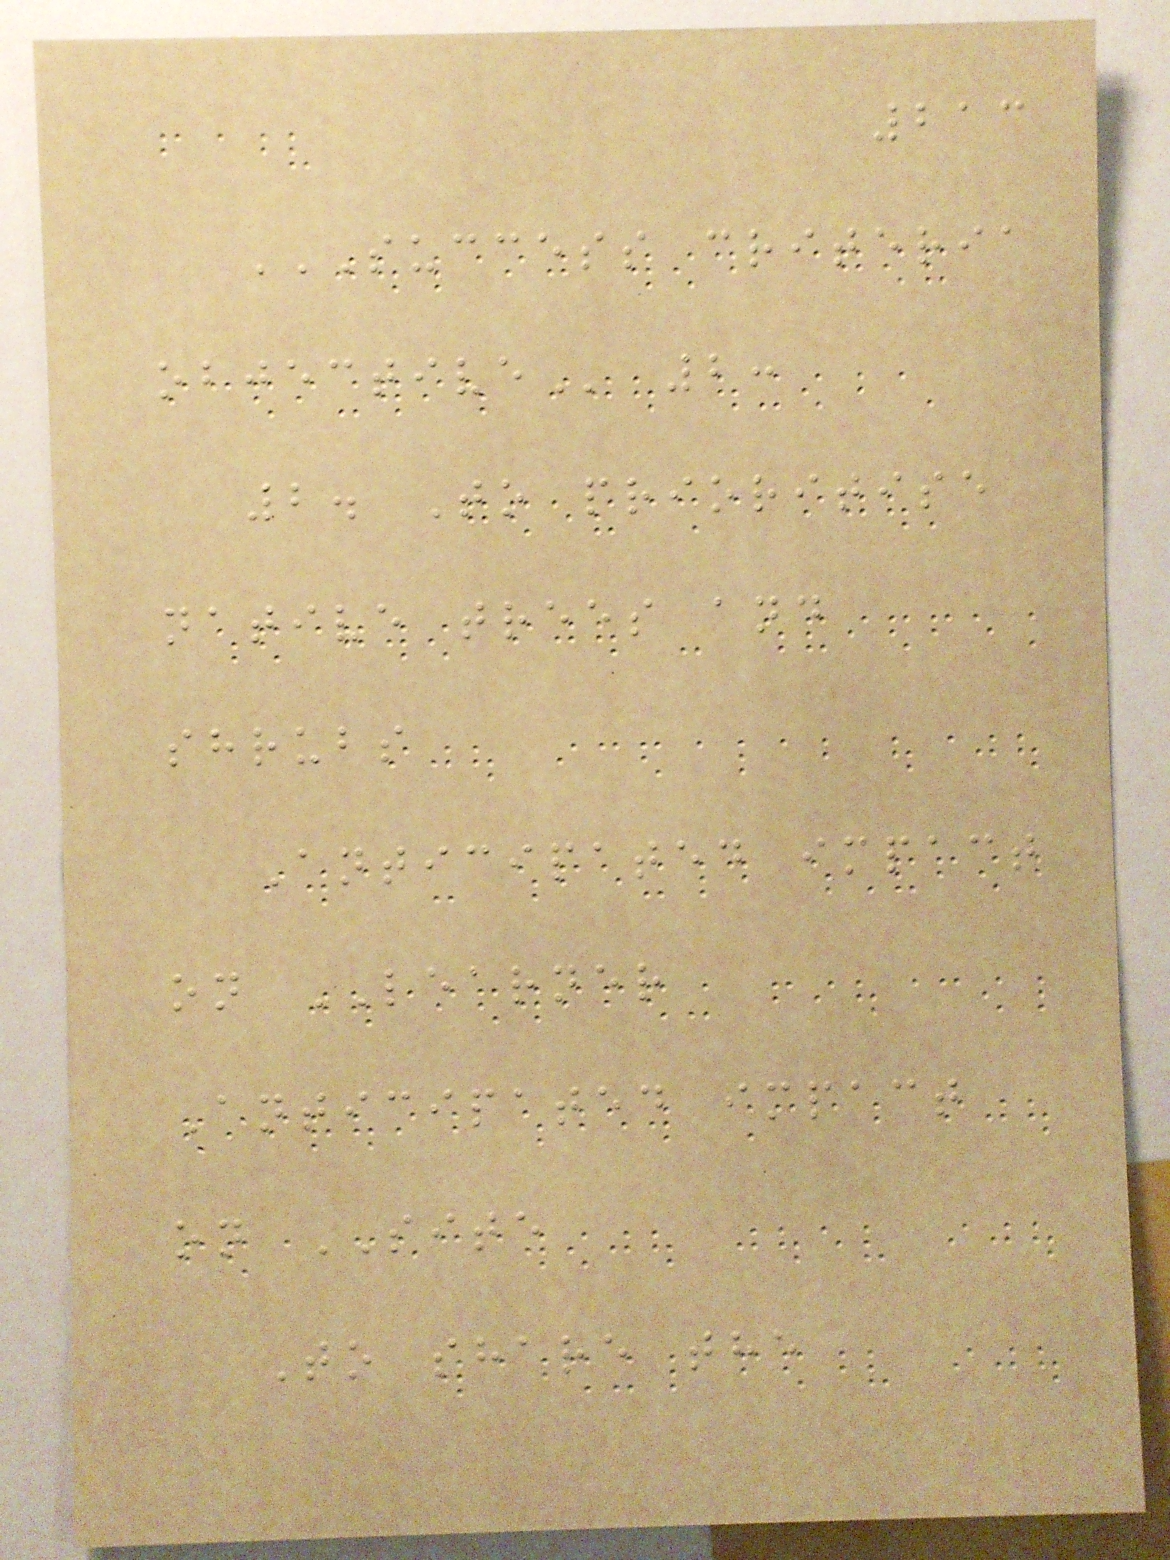213
SUCCESS CRITERIA
OBJECTIVE 2:
2. To prioritise
native trees and
shrubs
Anticipated impact
on LEARNER
Anticipated impact
on SITE
To share the
